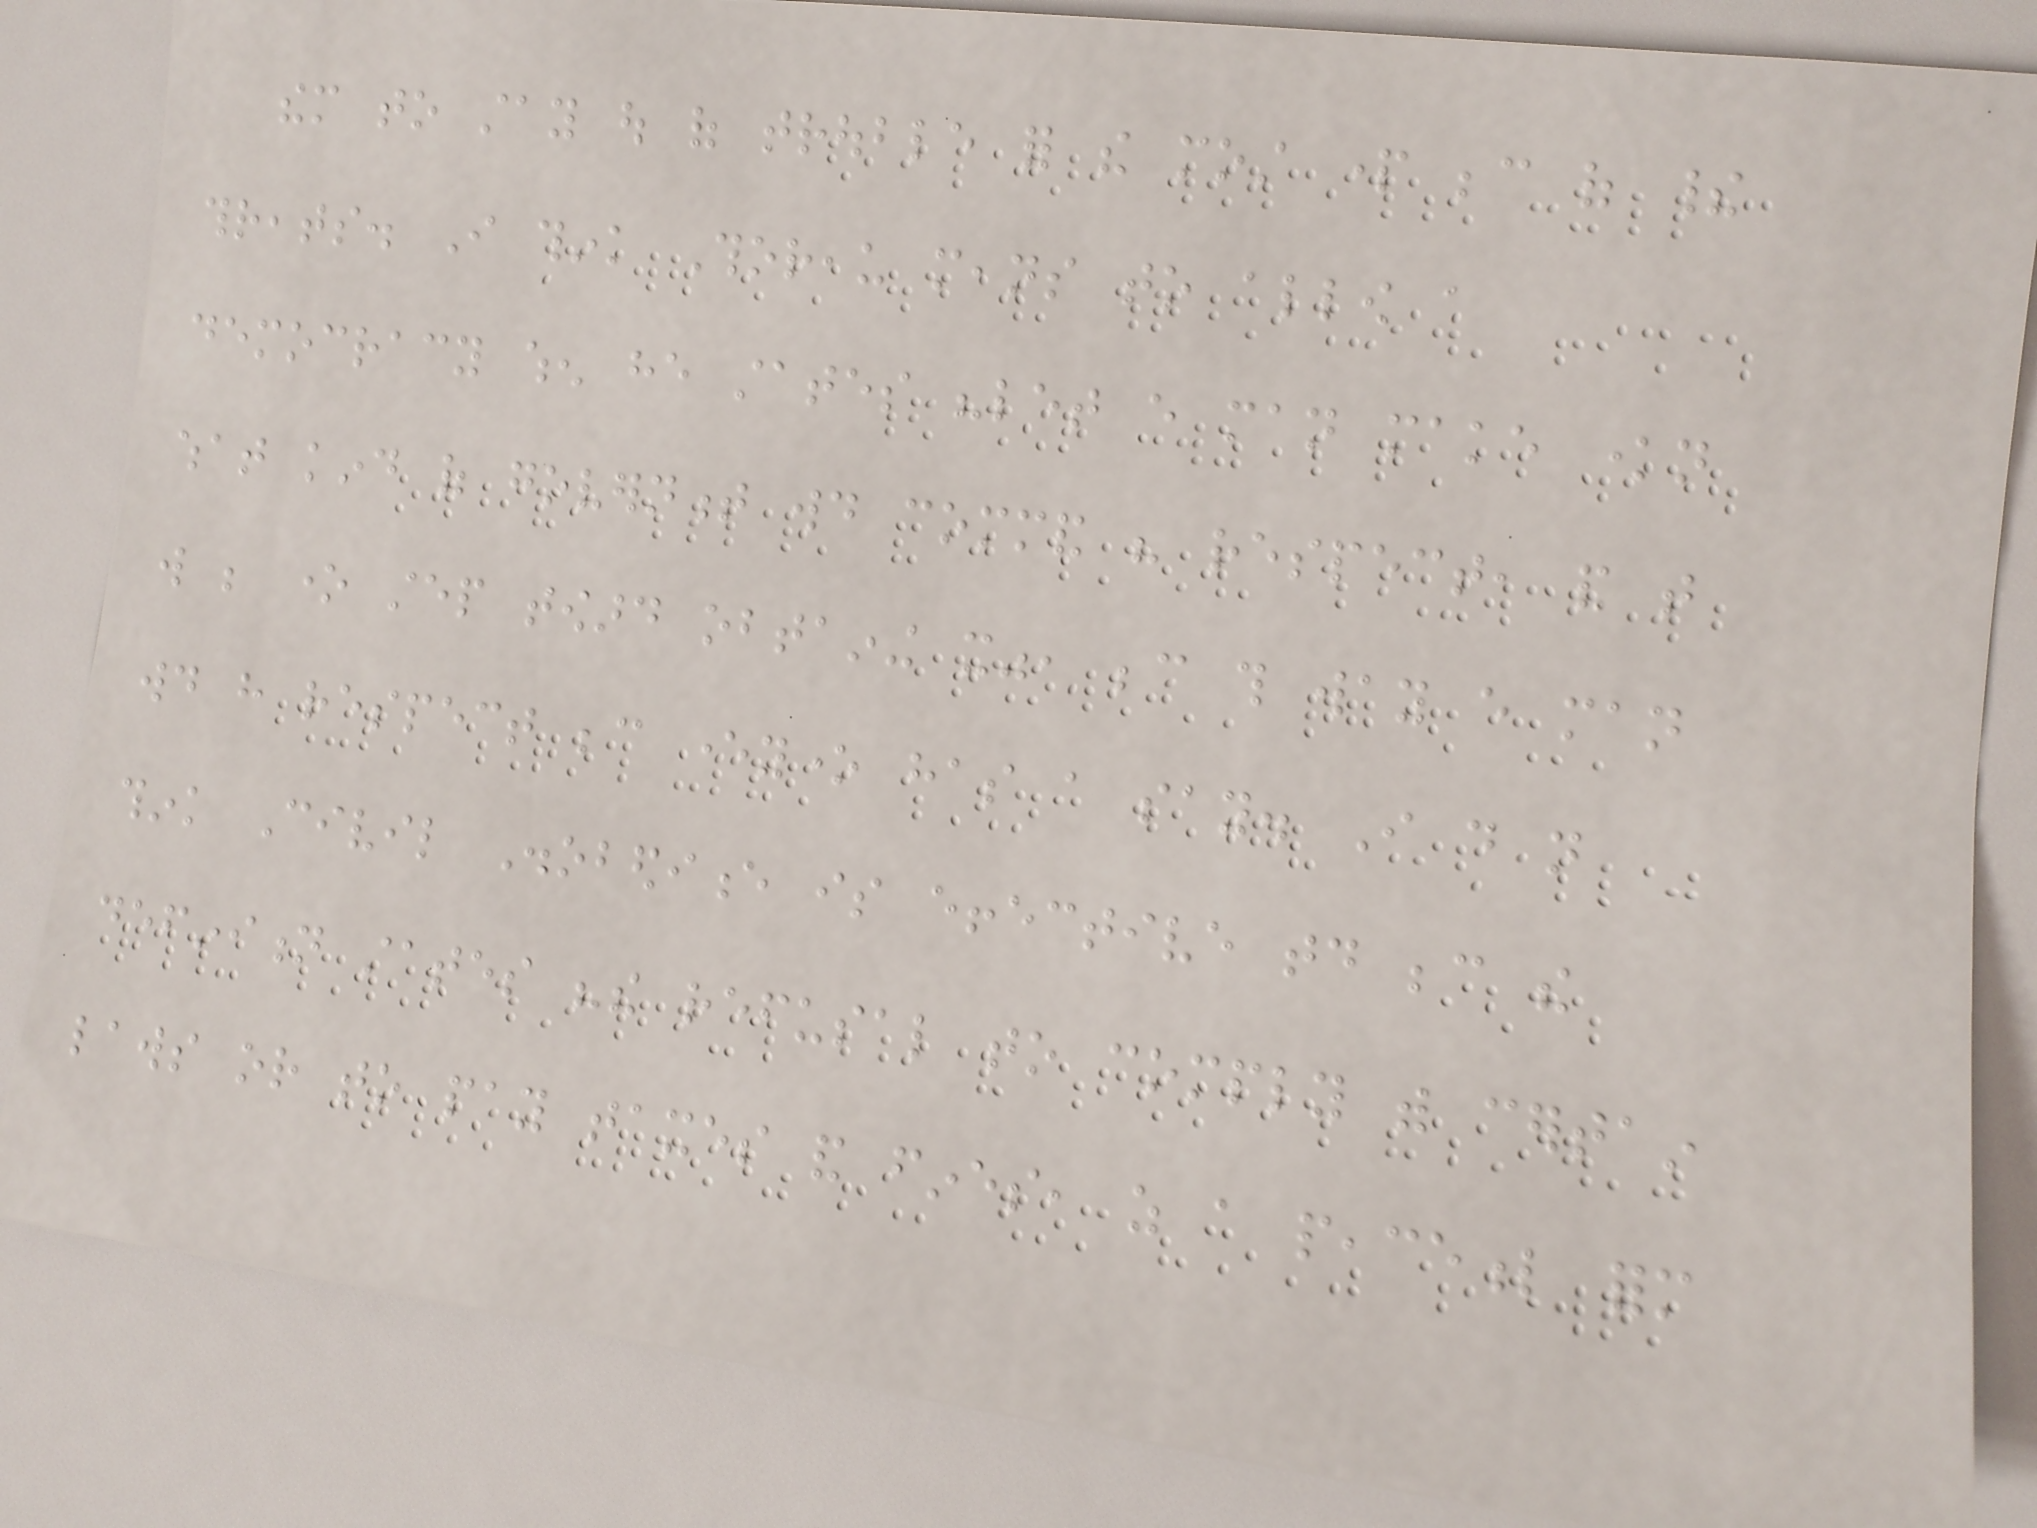them to stay out of trouble for the most part because of their
threats. I think Thoreau means to allow a
democracy when he states "let every man make known
what kind of government would command his respect, and that
will be one step toward obtaining it", because this way every man
would have respect because everyone has a say. I do not
think Civil Disobedience is effective today because the
definition states "the refusal to comply with certain
laws or to pay taxes and fines, as a peaceful form
